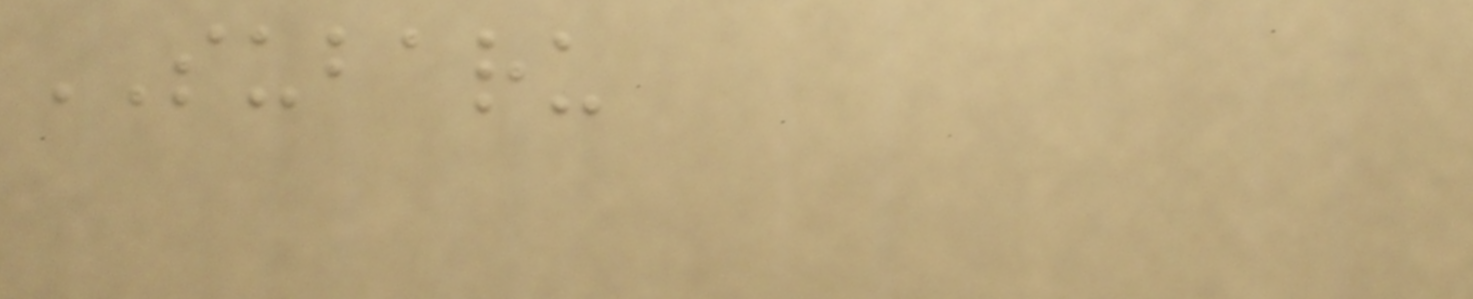SUBARU
